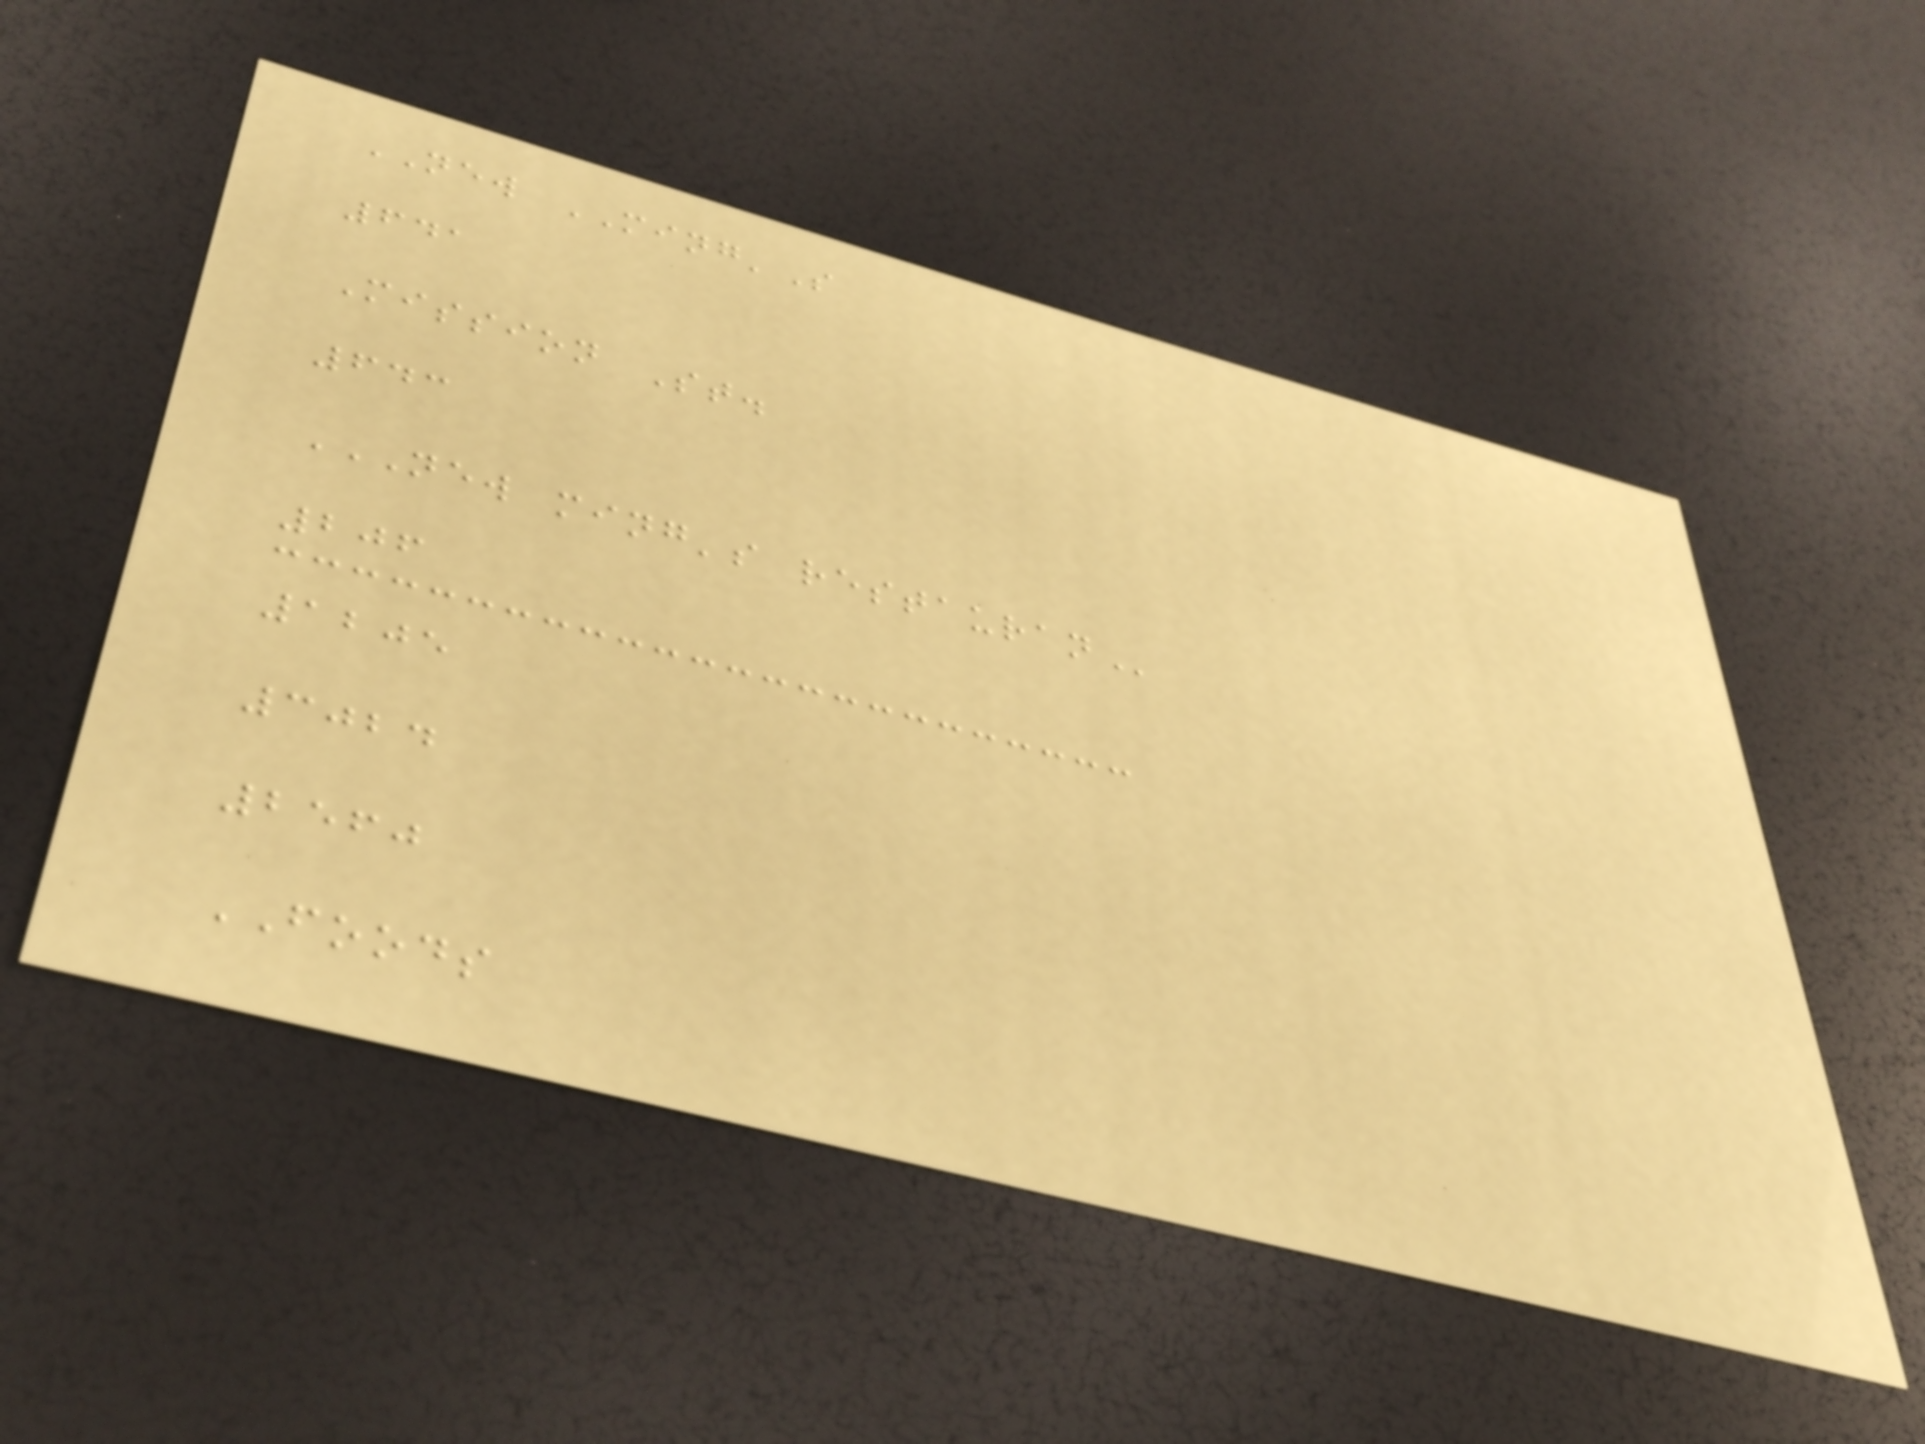NEW MING'S
641
Mission St.
643
NEW MING'S RESTAURAN
206
1205
3024
2560
FOODS
